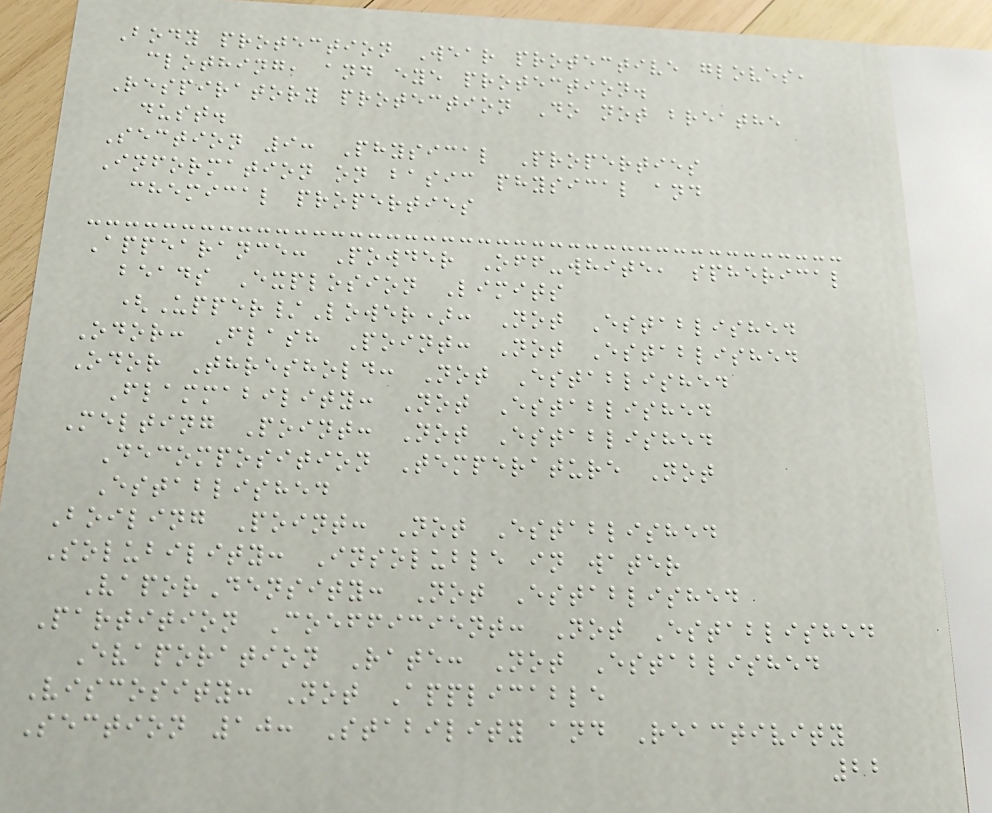Body protection Wear protective gloves,
clothing, and eye protection.
Respiratory protection Do not breathe
dust.
Section 9: Physical Properties
Information on basic physical and
chemical properties
Appearance: Powder Off-white, spherical
beads Explosion Limits
(Upper/Lower): Not Established
Odor: Flash Point: Not Established
Odor Threshold: Not Established
Flammability: Not Established
Melting Point: Not Established
Decomposition Temperature Not
Established
Boiling Point: Not Established
Solubility: Insoluble in water
VaporDensity: Not Established
Partition Coefficient: Not Established
Evaporation Rate: Not Established
Viscosity: Not Applicable
Section 10: Stability and Reactivity
22
